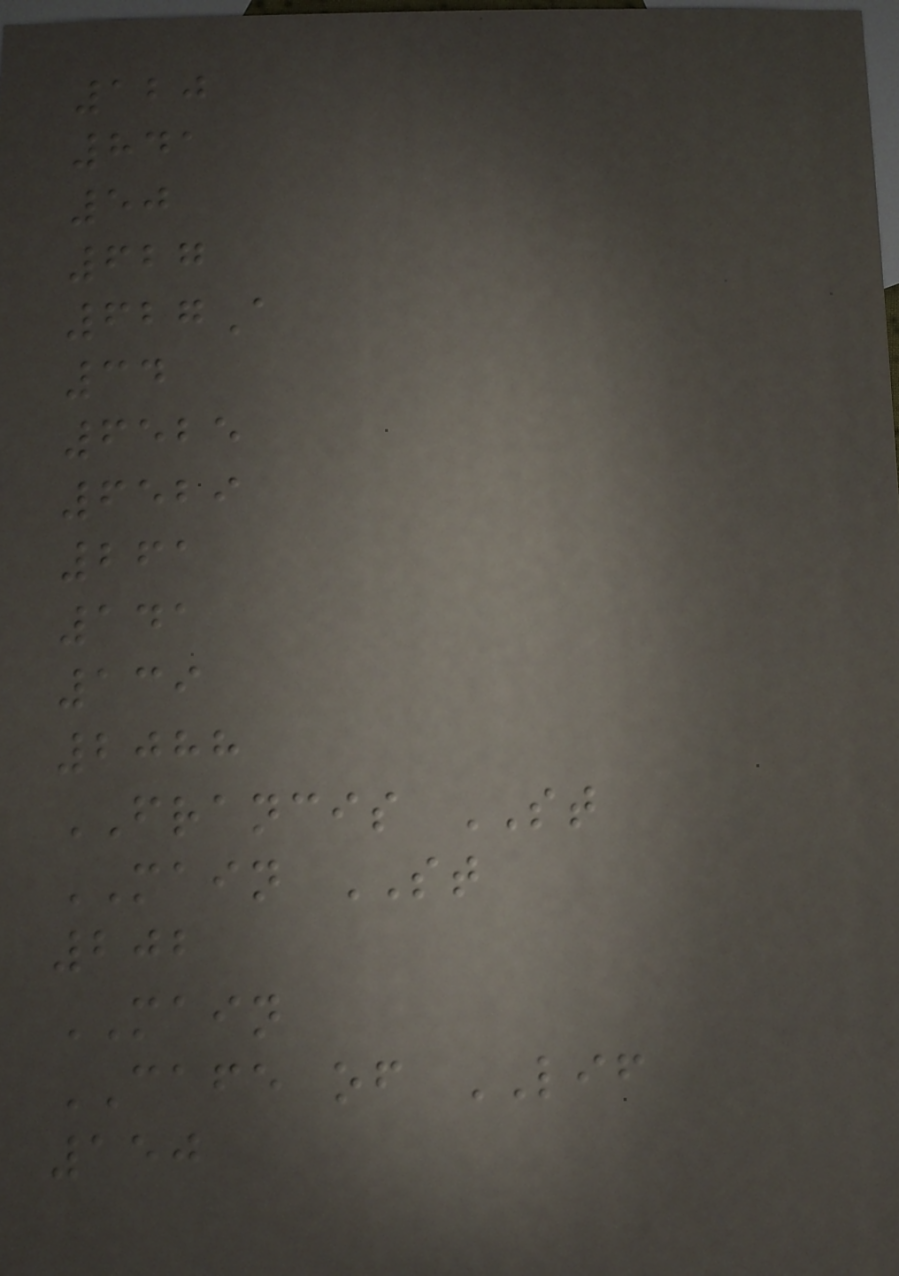120
841
50
627
627A
34
6525
6529
261
141
139
2088
FRANCIS ST
MAIN ST
202
MAIN
CAFE of LIF
150
